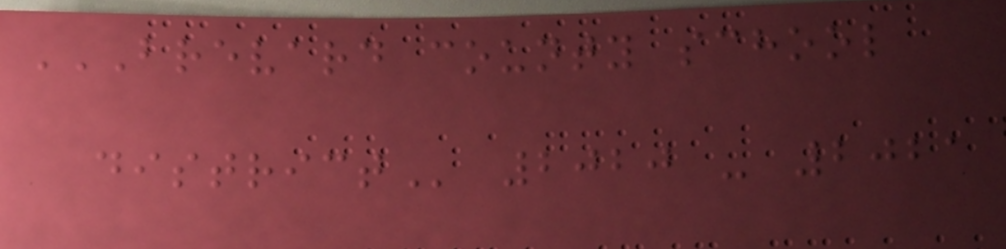BREVARD COUNTY SCHOOL
DISTRICT 2020 - 2021
